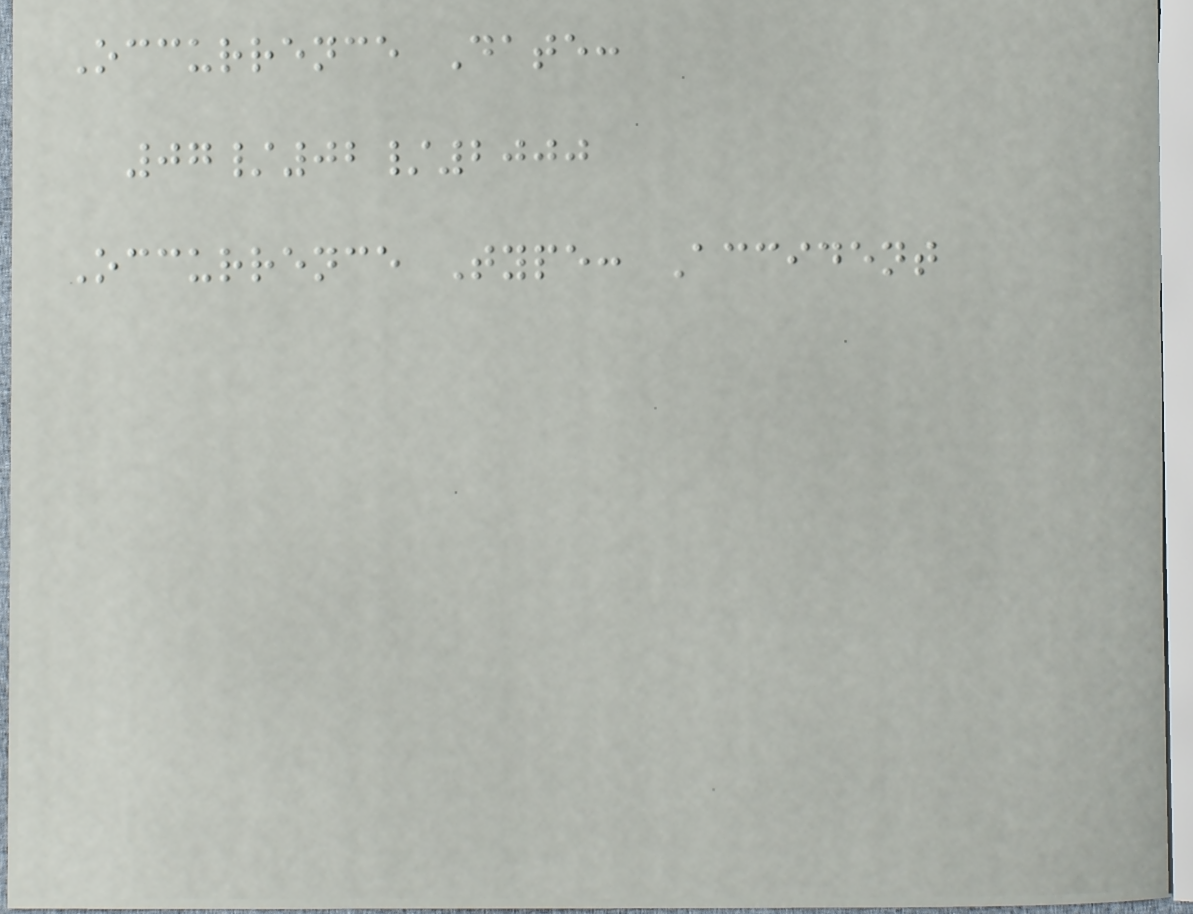Occurrence Date:
07/02/2000
Occurrence Type: Accident
